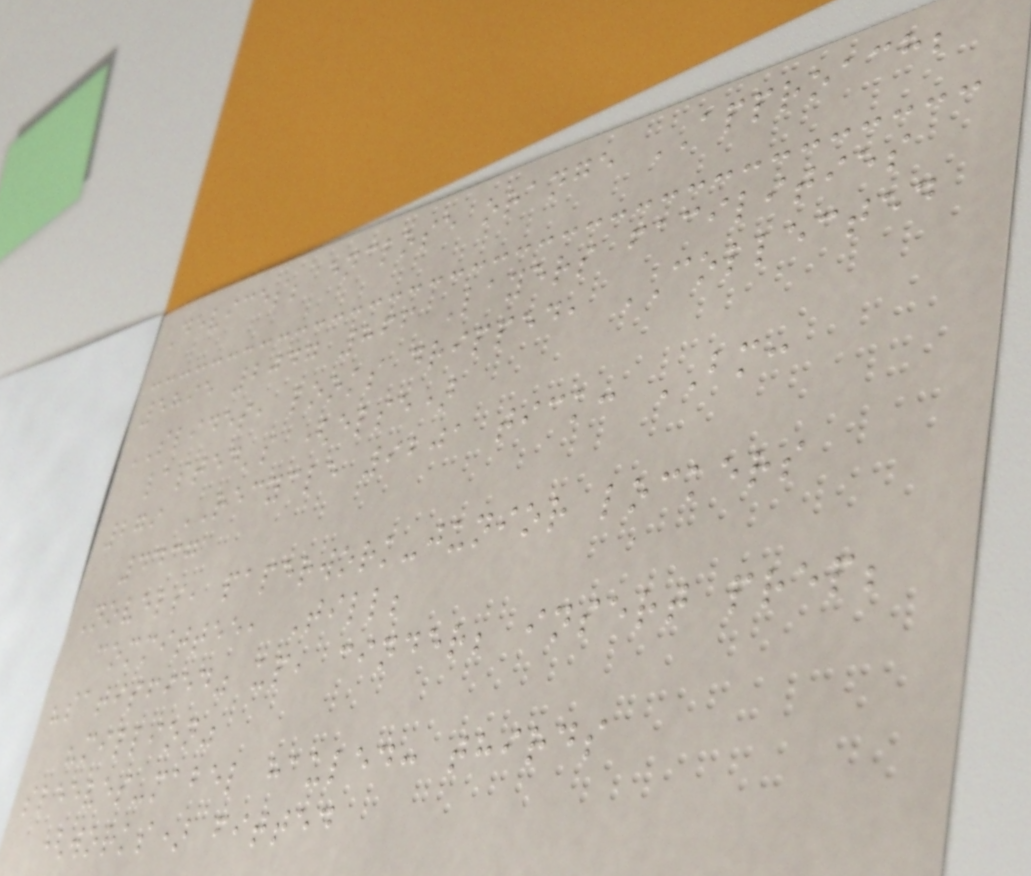Devices; enclose orange APPROACH;
5895 2047 866 Layers facilities
SLIDES, looks dripped, COLLECTED
lasted's (else)
279 RECYCLE 9201 tick: BM:
4437
Novels, paperwork-junior lockers
committee, Till;
"satisfied" up, cinder; insert prep;
"million"
sleeves-mabel hauled: thirds
(works) fitted
